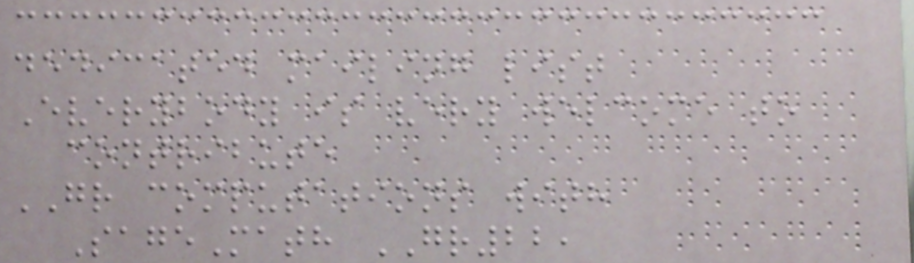dedicated mailing list
Everybody is very welcome to
contribute
GR computations with
SageMath GR22,
